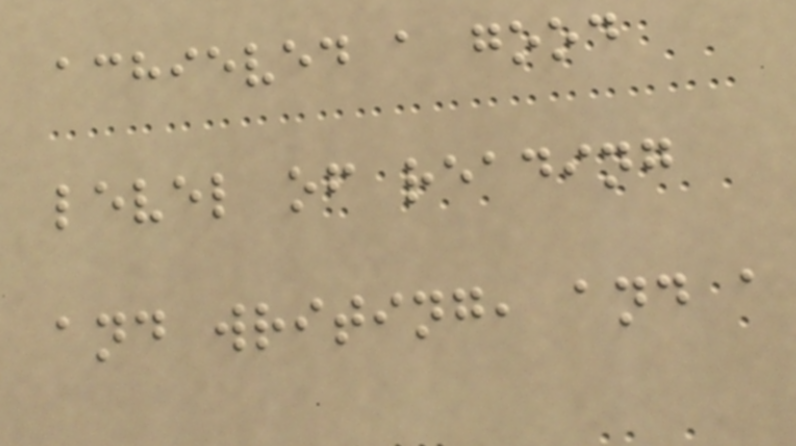achieved a good
level of reading
and writing, and a
